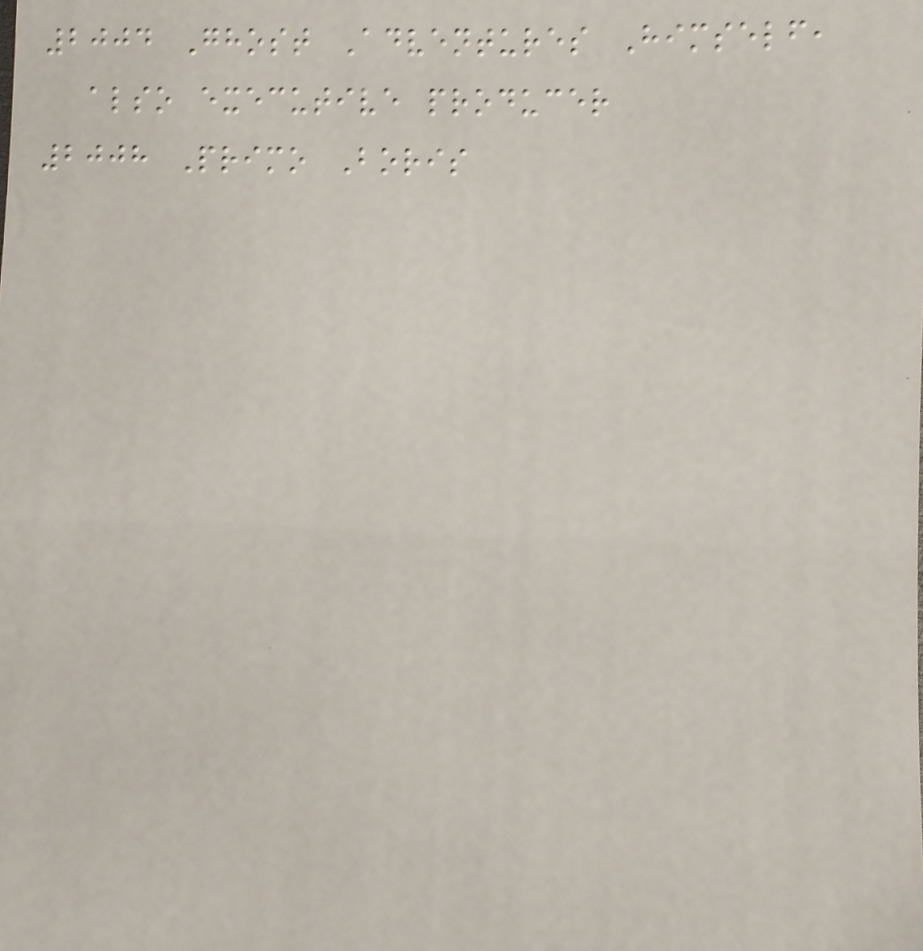2004 Ghost Adventures Himself,
also executive producer
2008 Primo Boris
